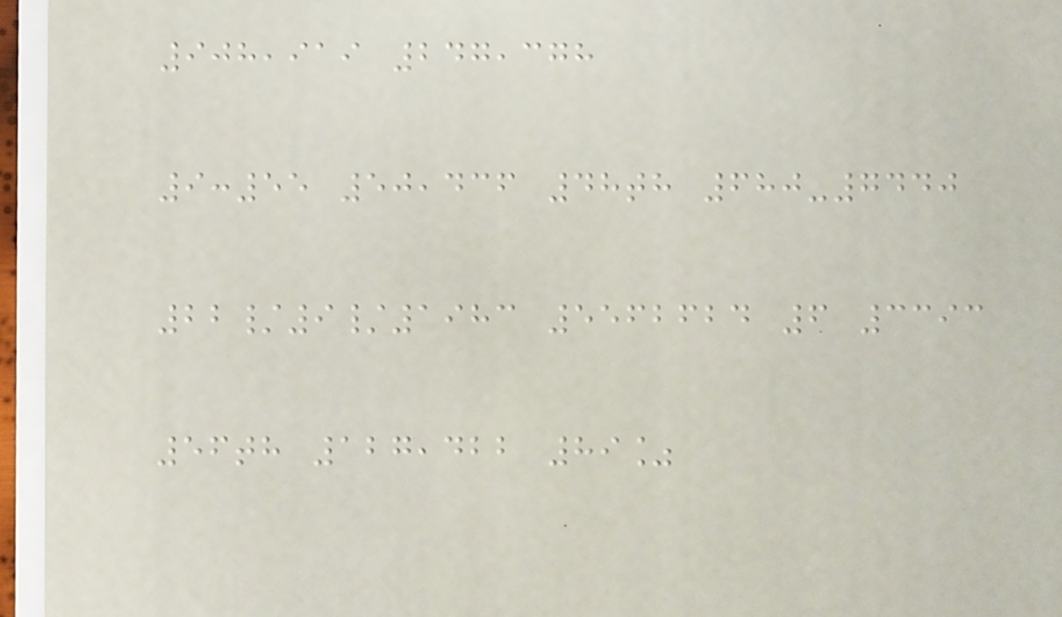908,919 247,378
9:55 50,436 48th 680-7440
22/9/1983 5562624 6 3393
56th 127,422 89%
